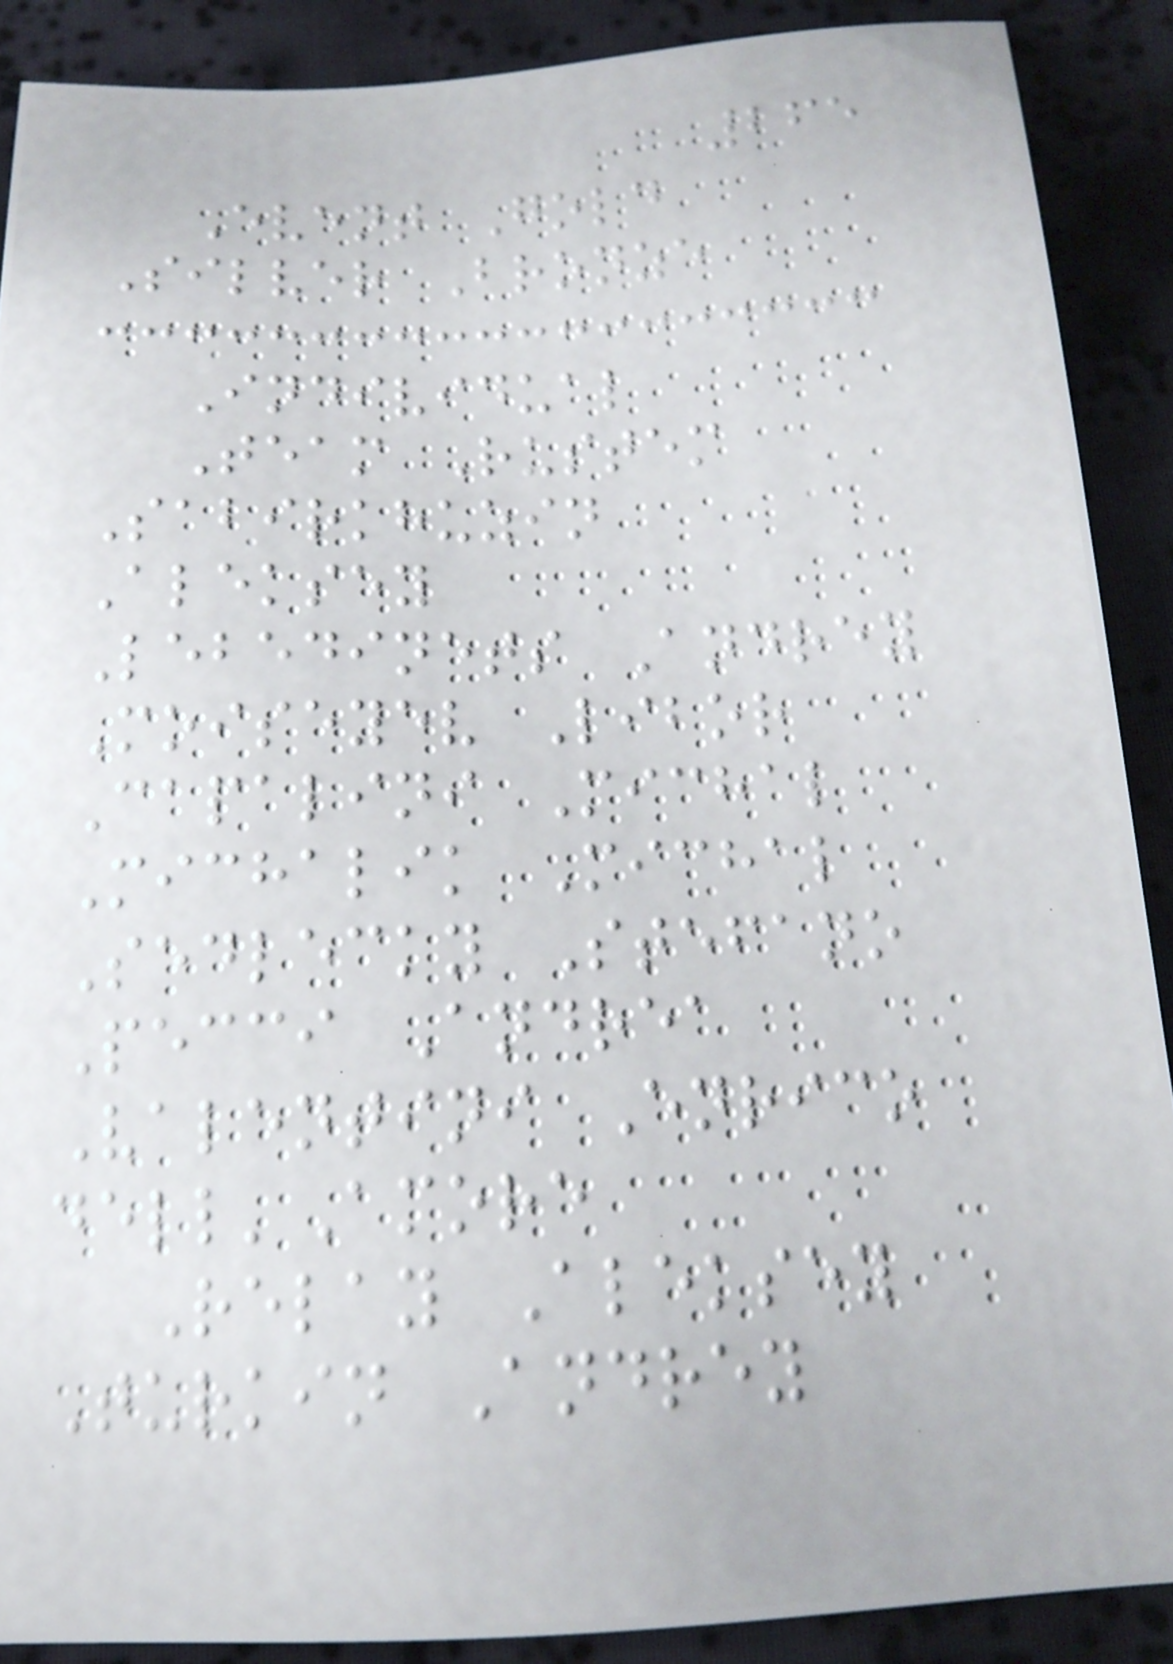265
Event Gold
Silver Bronze
Individual
Team Rustem
Sabirkhuzin
Aleksey
Lebedinets Andrey
Moiseyev Libor
Capalini Michal
Michalik Michal
Sedlecky Stefano
Pecci Andrea
Valentini Enrico
dell'Amore
Relay Aleksey
Turkin Andrey
